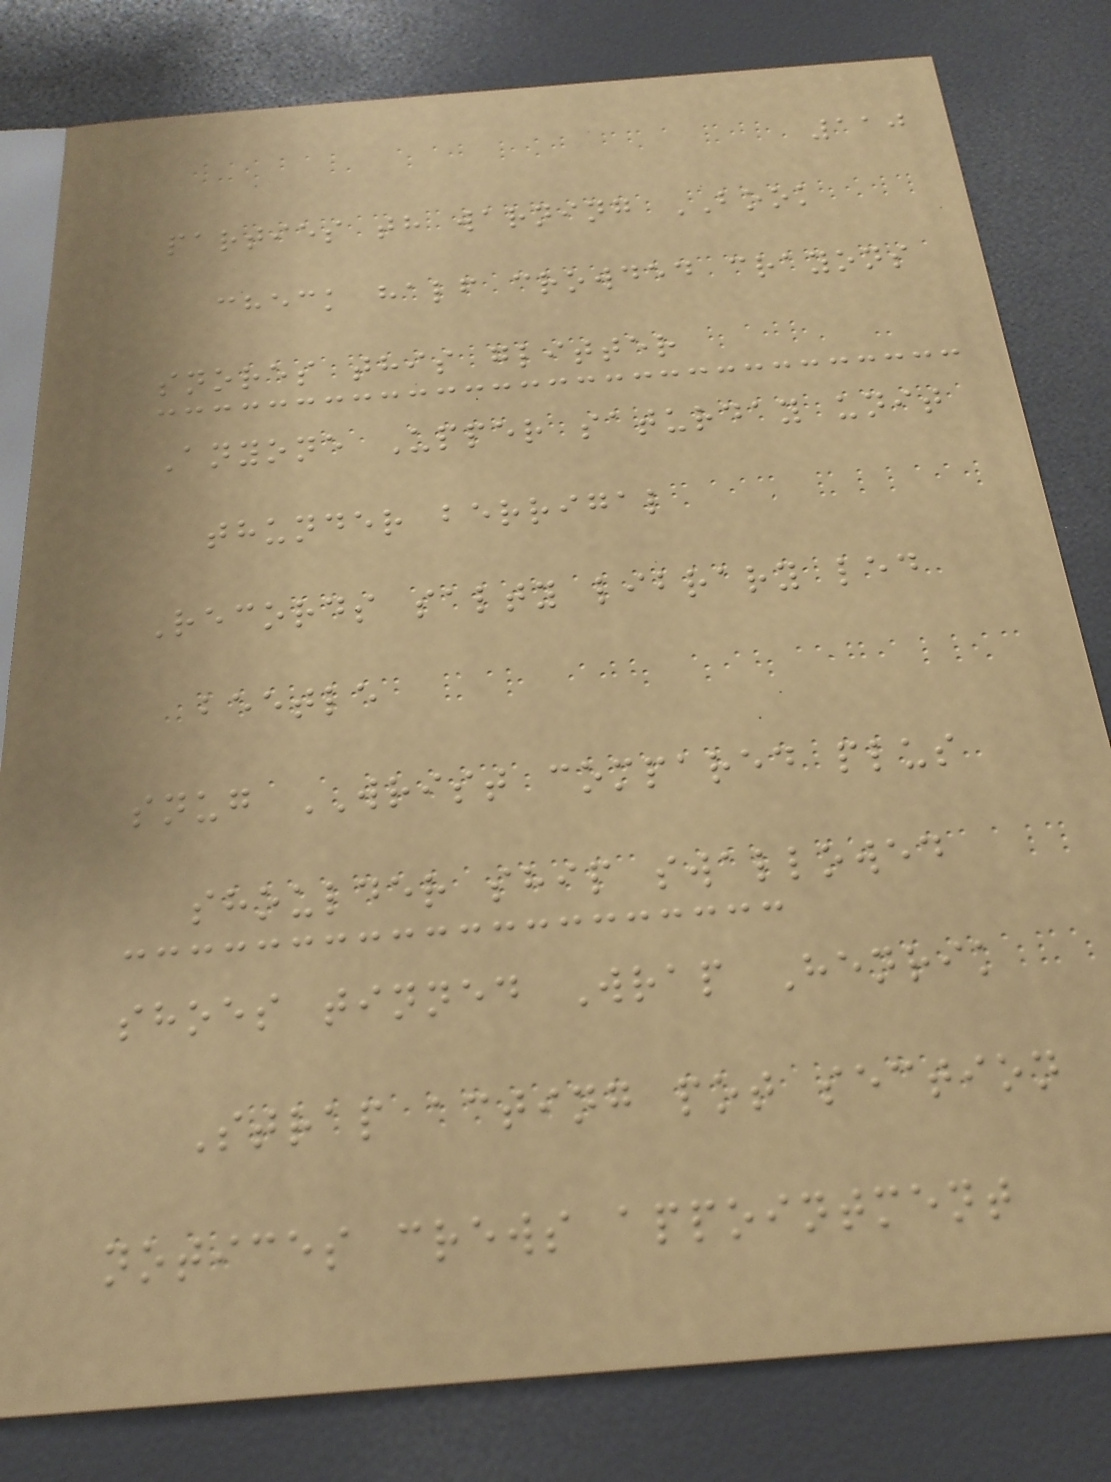110
parties th warning BOOK
check half crowded crayons
snores this glitter
Anyone Upper saturday unit
thunder berrigal
Records salty library led
beetle
snug WRIST compared plus
shoulder ship swallowed
shoes tinned Wrap Henrik
Strap acting pot section
notices crews appointment
